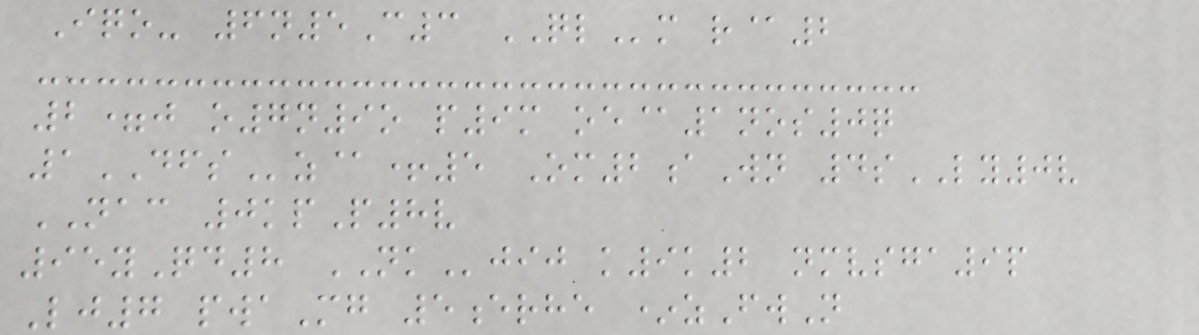Iqo- 6n5C3 QLm r@2
2=j o7n9o p9m oe@1nos0q
1DFSz@+5 Om2aWn 4sLY0v
NAC 0kpP8v
95yQd8 NKjij k9k2 nmvsga9p
Lj7 pwaMg 5erhe *zFwN
